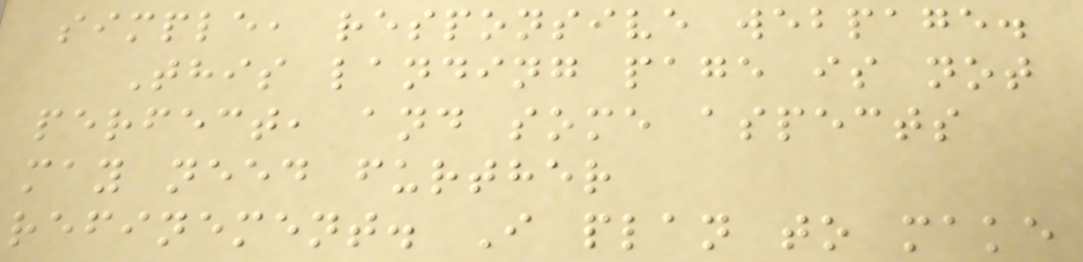simple, responsive webpage.
This landing page is not
perfect, and some aspects
may need further
refinement. I plan to make
